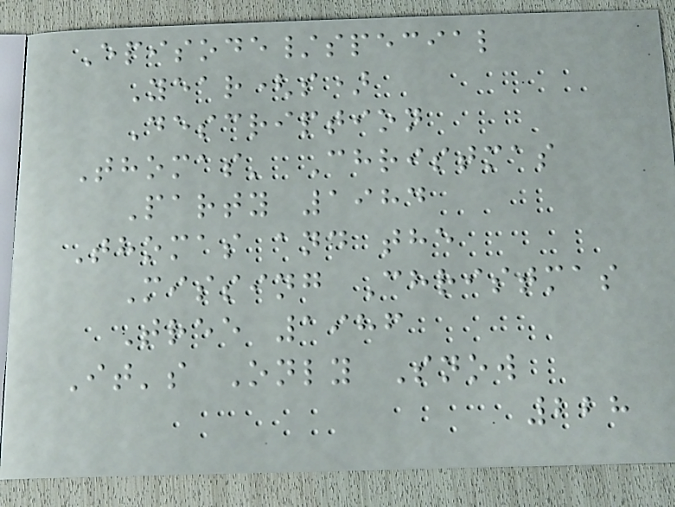Episode/special
Year(s)
Description
Thomas' Christmas
Party 1984
Thomas and the
Missing Christmas
Tree 1986
It's Only Snow
228
